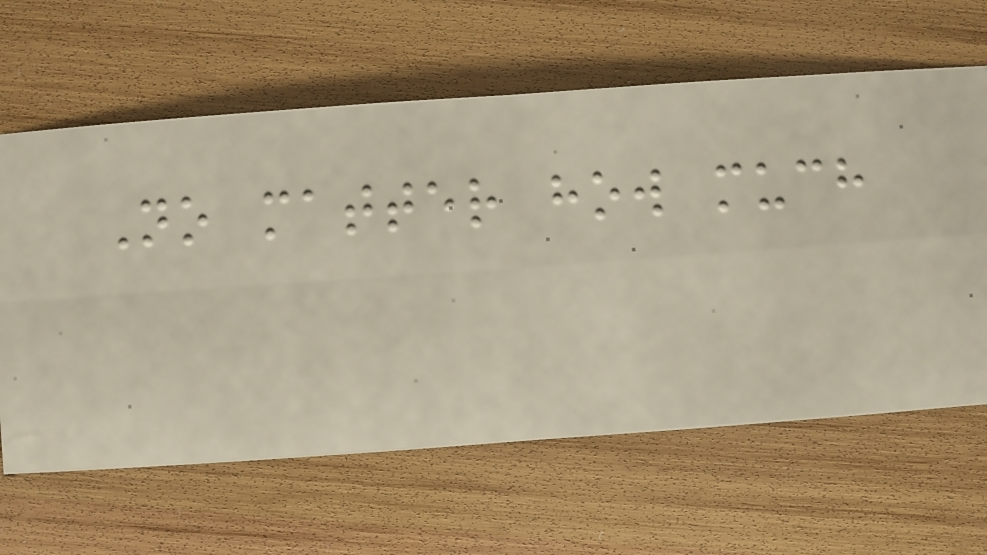No matter how much
